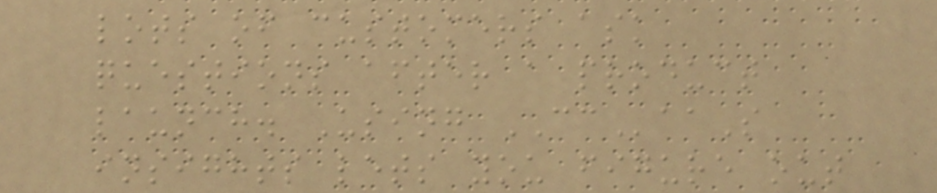lots of customers ask
questions after a product
launch. Using CCaaS
insights lets you figure out
